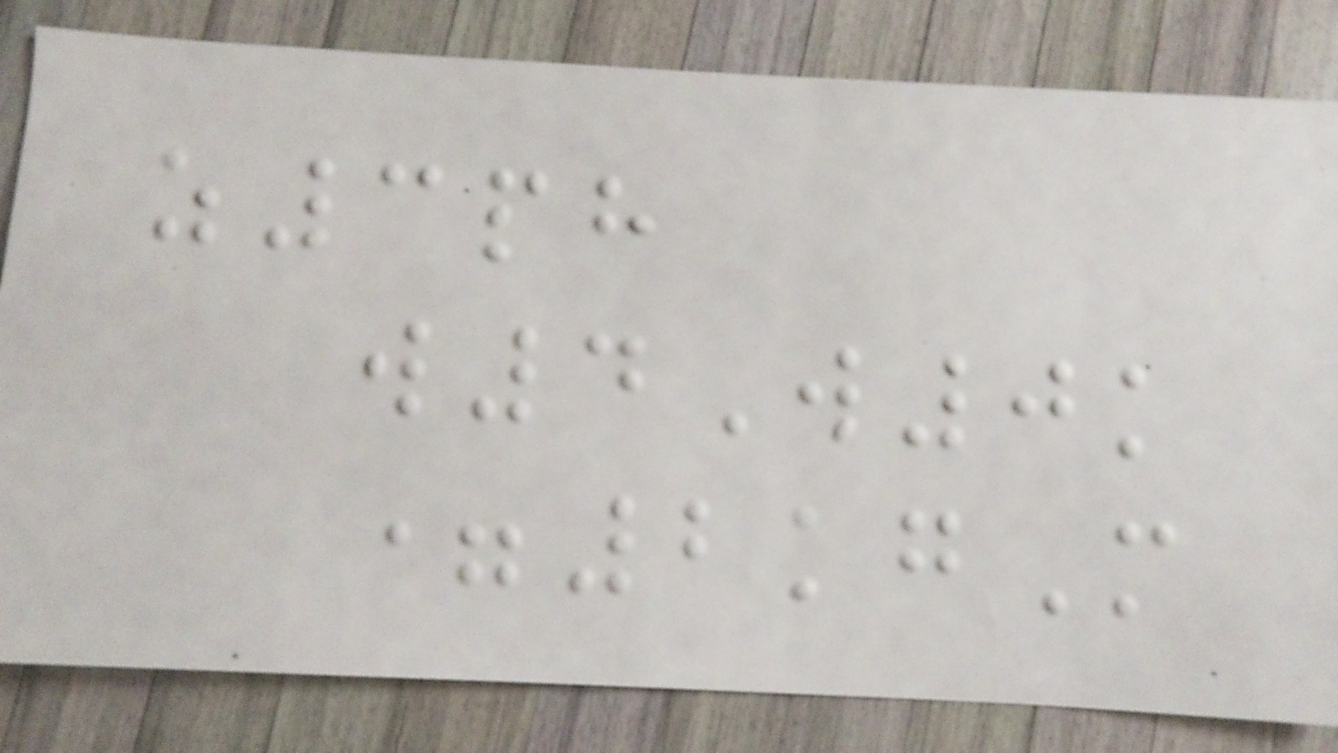z3ph
w4W0k
=2kgM
